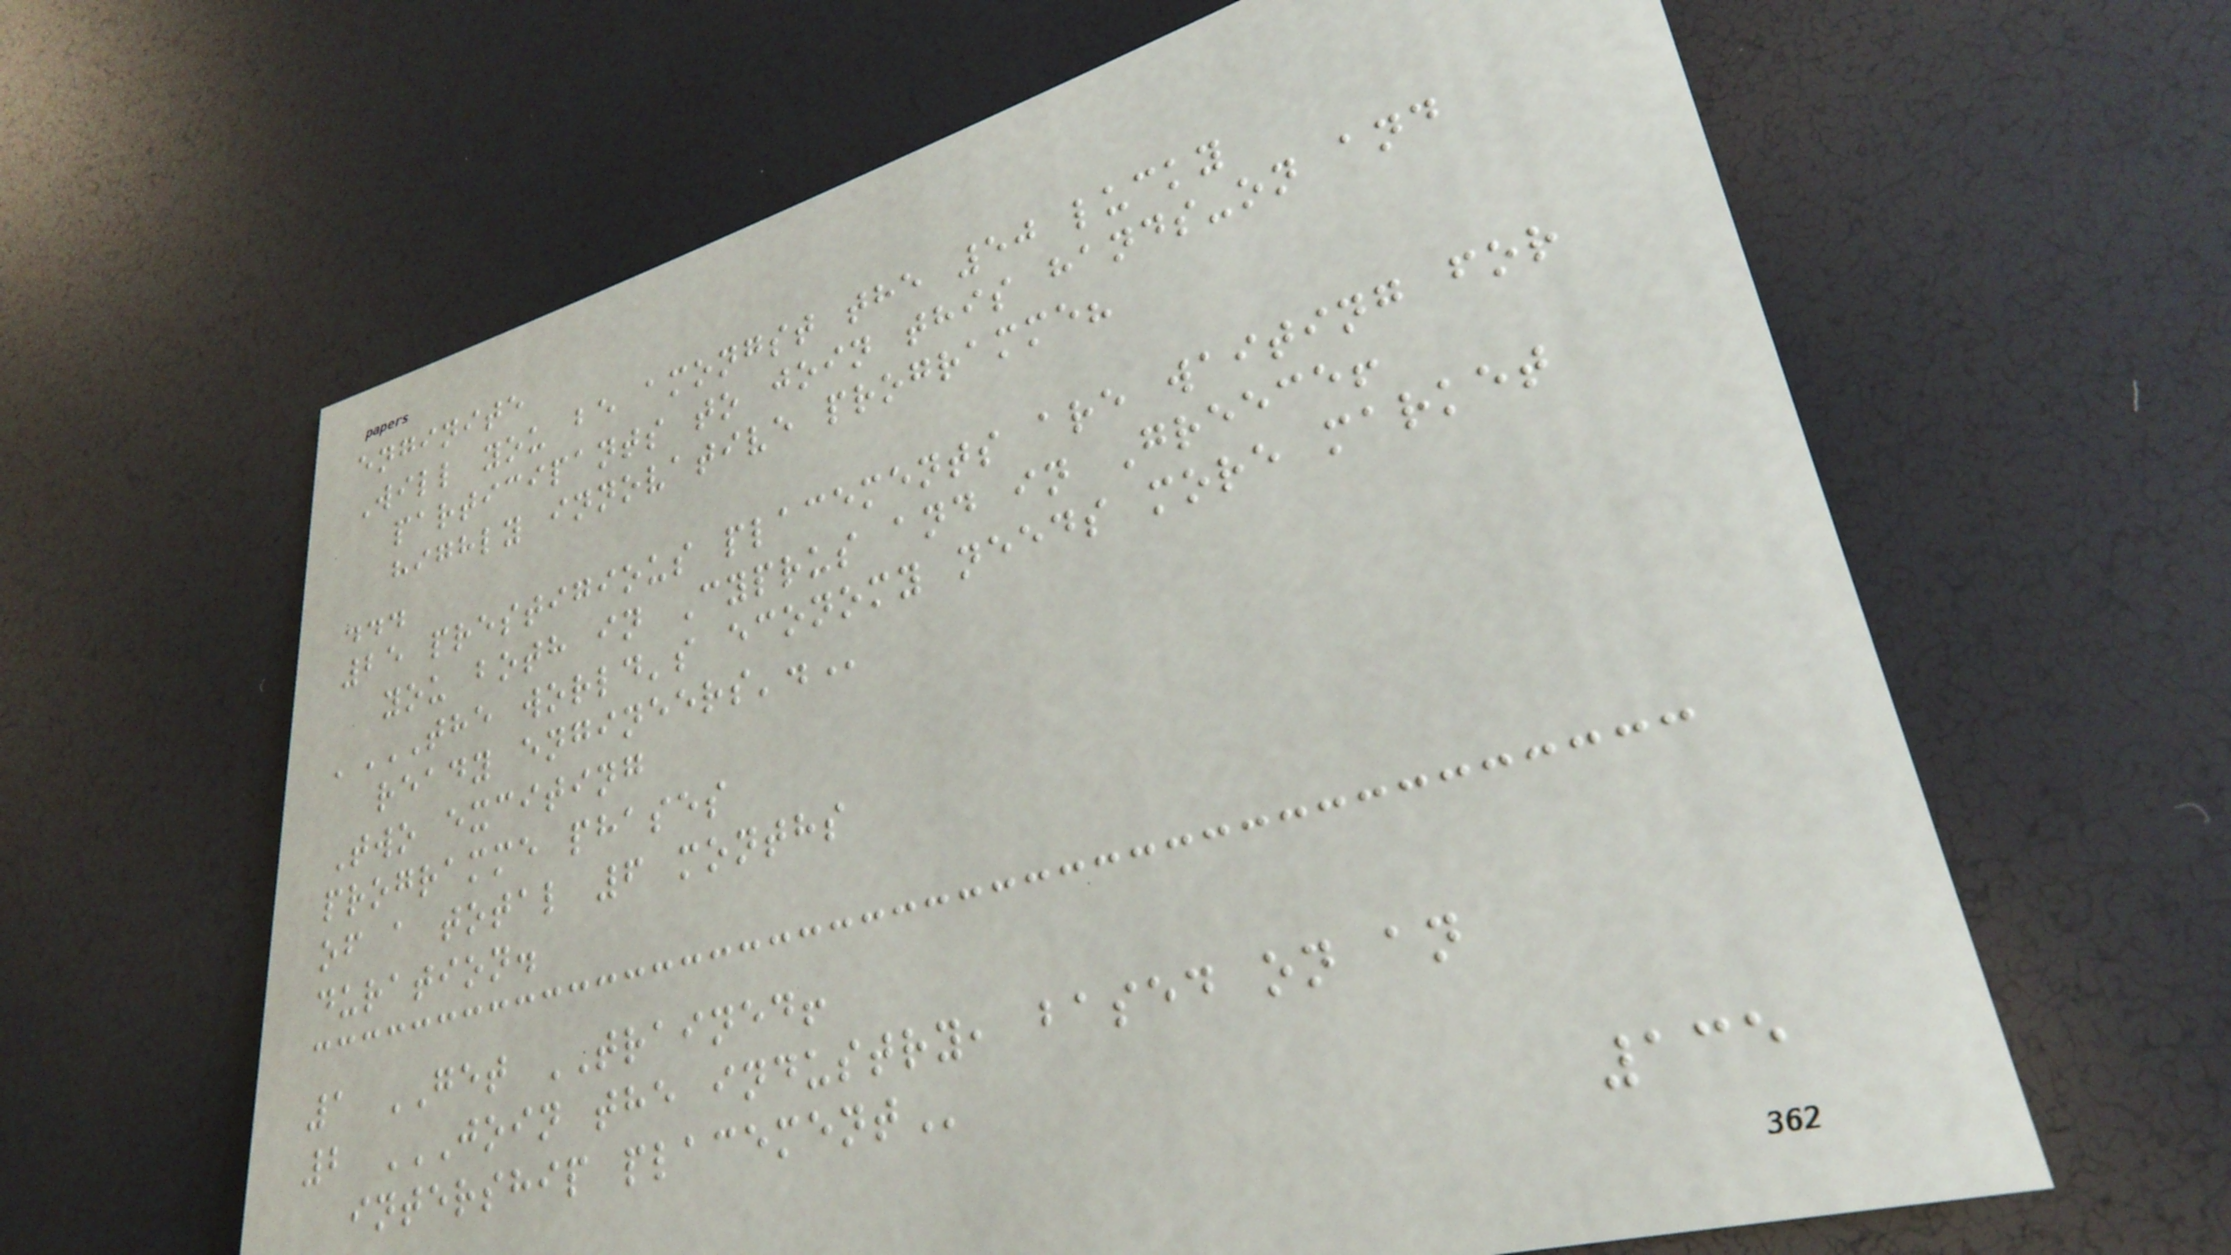enginite
Will you be amongst the 50 lucky
participants to join this hands-on and
highly innovative programme?
...
25 prestigious placements are waiting for
you both in Cyprus and in Greece!
'THE WORLD'S ECONOMY NEEDS MORE MARKET
READY ENGINEERS'.
Two exciting
programme phases
of a total 6 months
duration.
1 GET TRAINED!
2 JOIN THE INDUSTRY, BASED ON AN
INTERSHIP PLACEMENT
135
